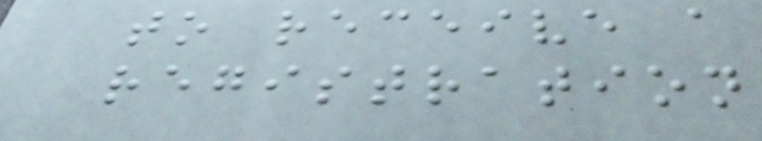to receive a
registration
